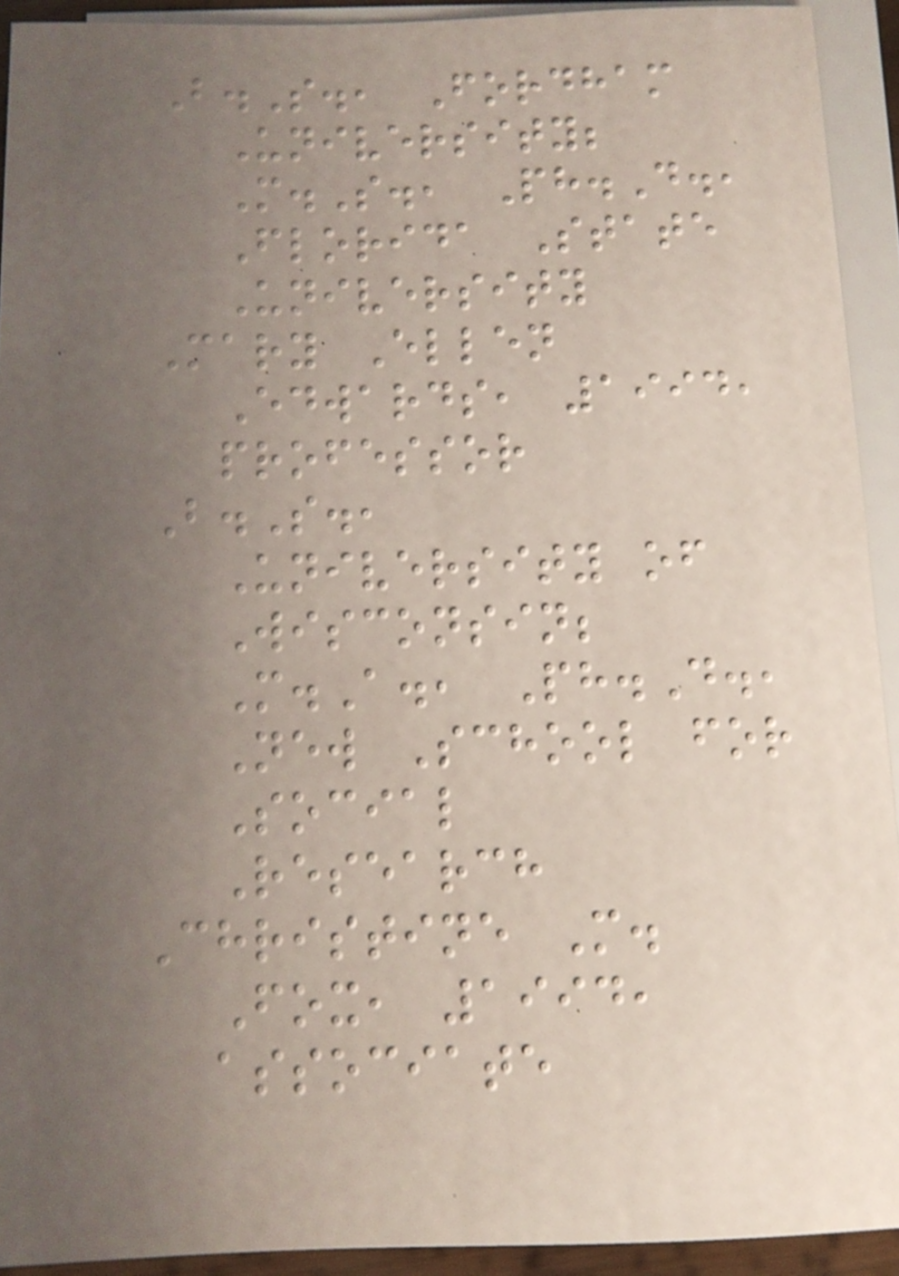B.S., Fordham
University;
M.S., Ph.D.,
Florida State
University
Mary Ellen
Edwards, 1994,
professor
B.S.,
University of
Wisconsin;
M.A., Ph.D.,
New School for
Social
Research
Christine M.
Fox, 1994,
associate
